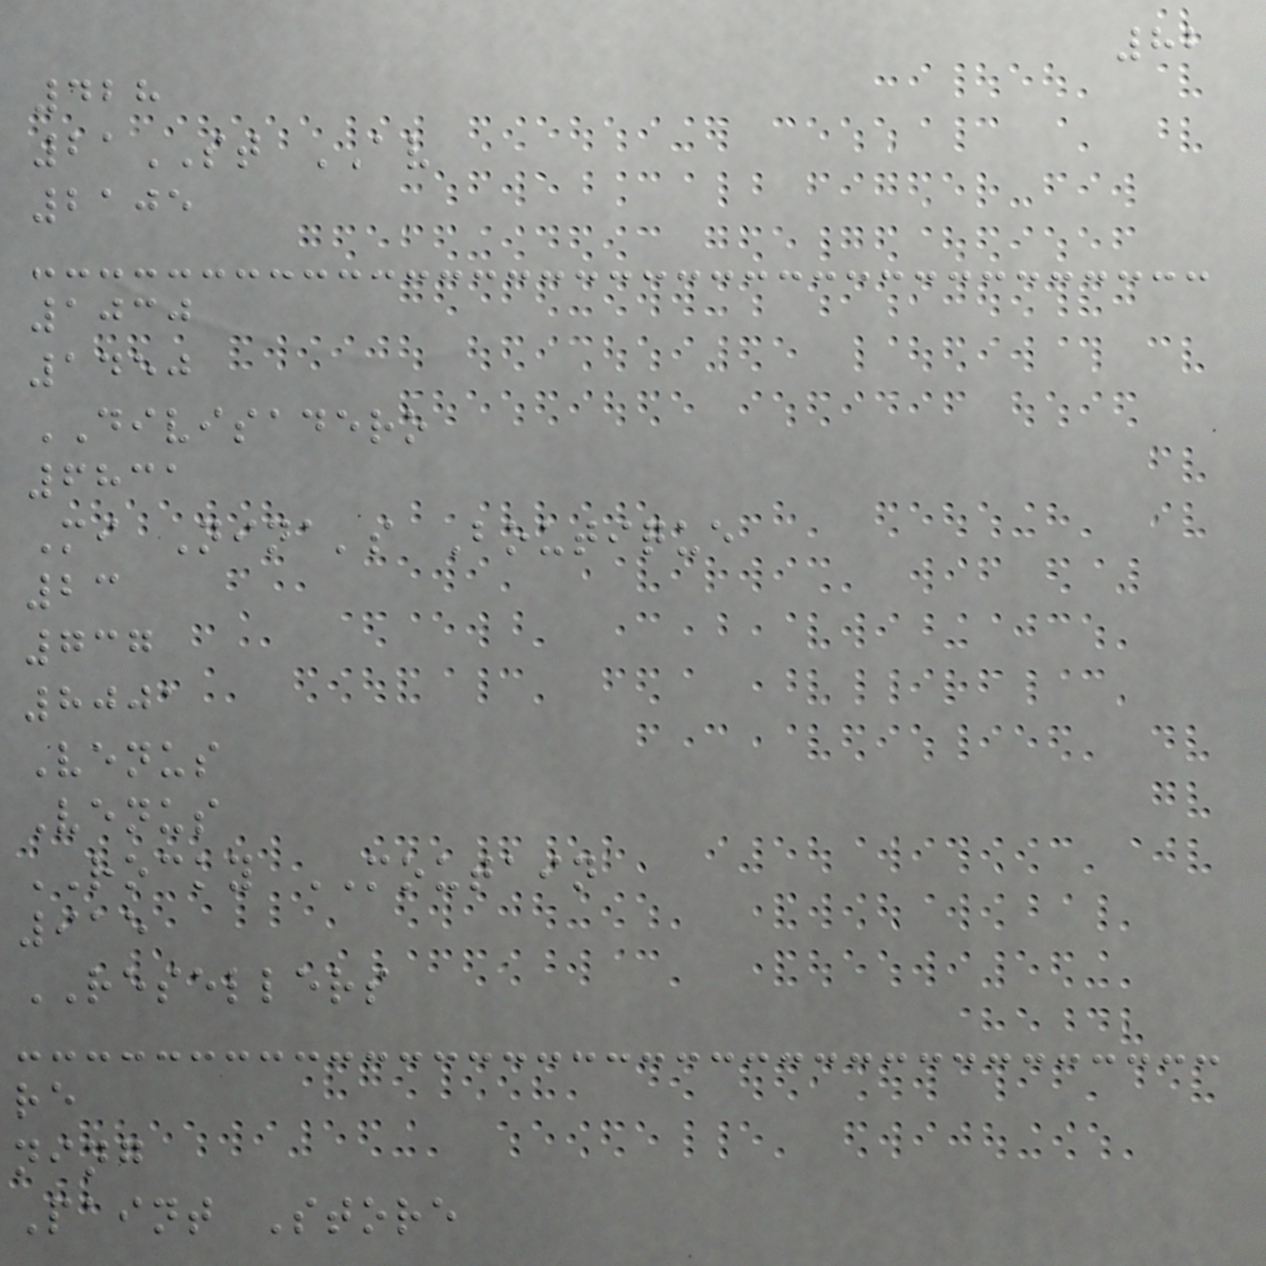82
428
21ST AV
2105
1030
1450
DIVISADERO
6831
Mi Nina's Boutique
23
737
8001
Venus
Venus
ROCKY MOUTAIN
915
RESELLERS
re
ning
Paint Store
